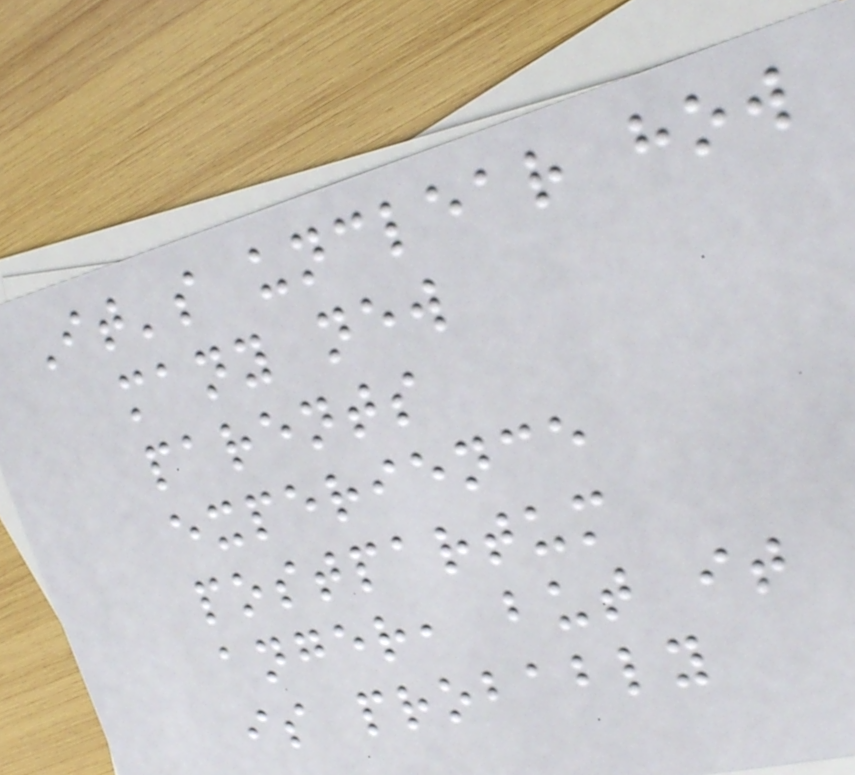It's unclear how
many new
parents
experience
postpartum
anger, but it
is probably
